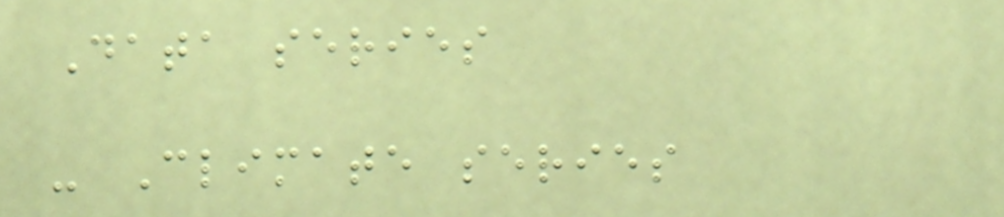Data series
- Climate series
